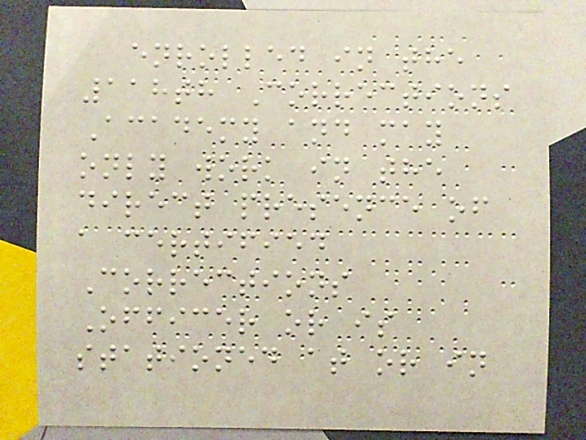enrolled in the
118th Corrections
Academy and may
only work in the
direct presence of
a certified
Corrections
Officer or is
stationed at or in
